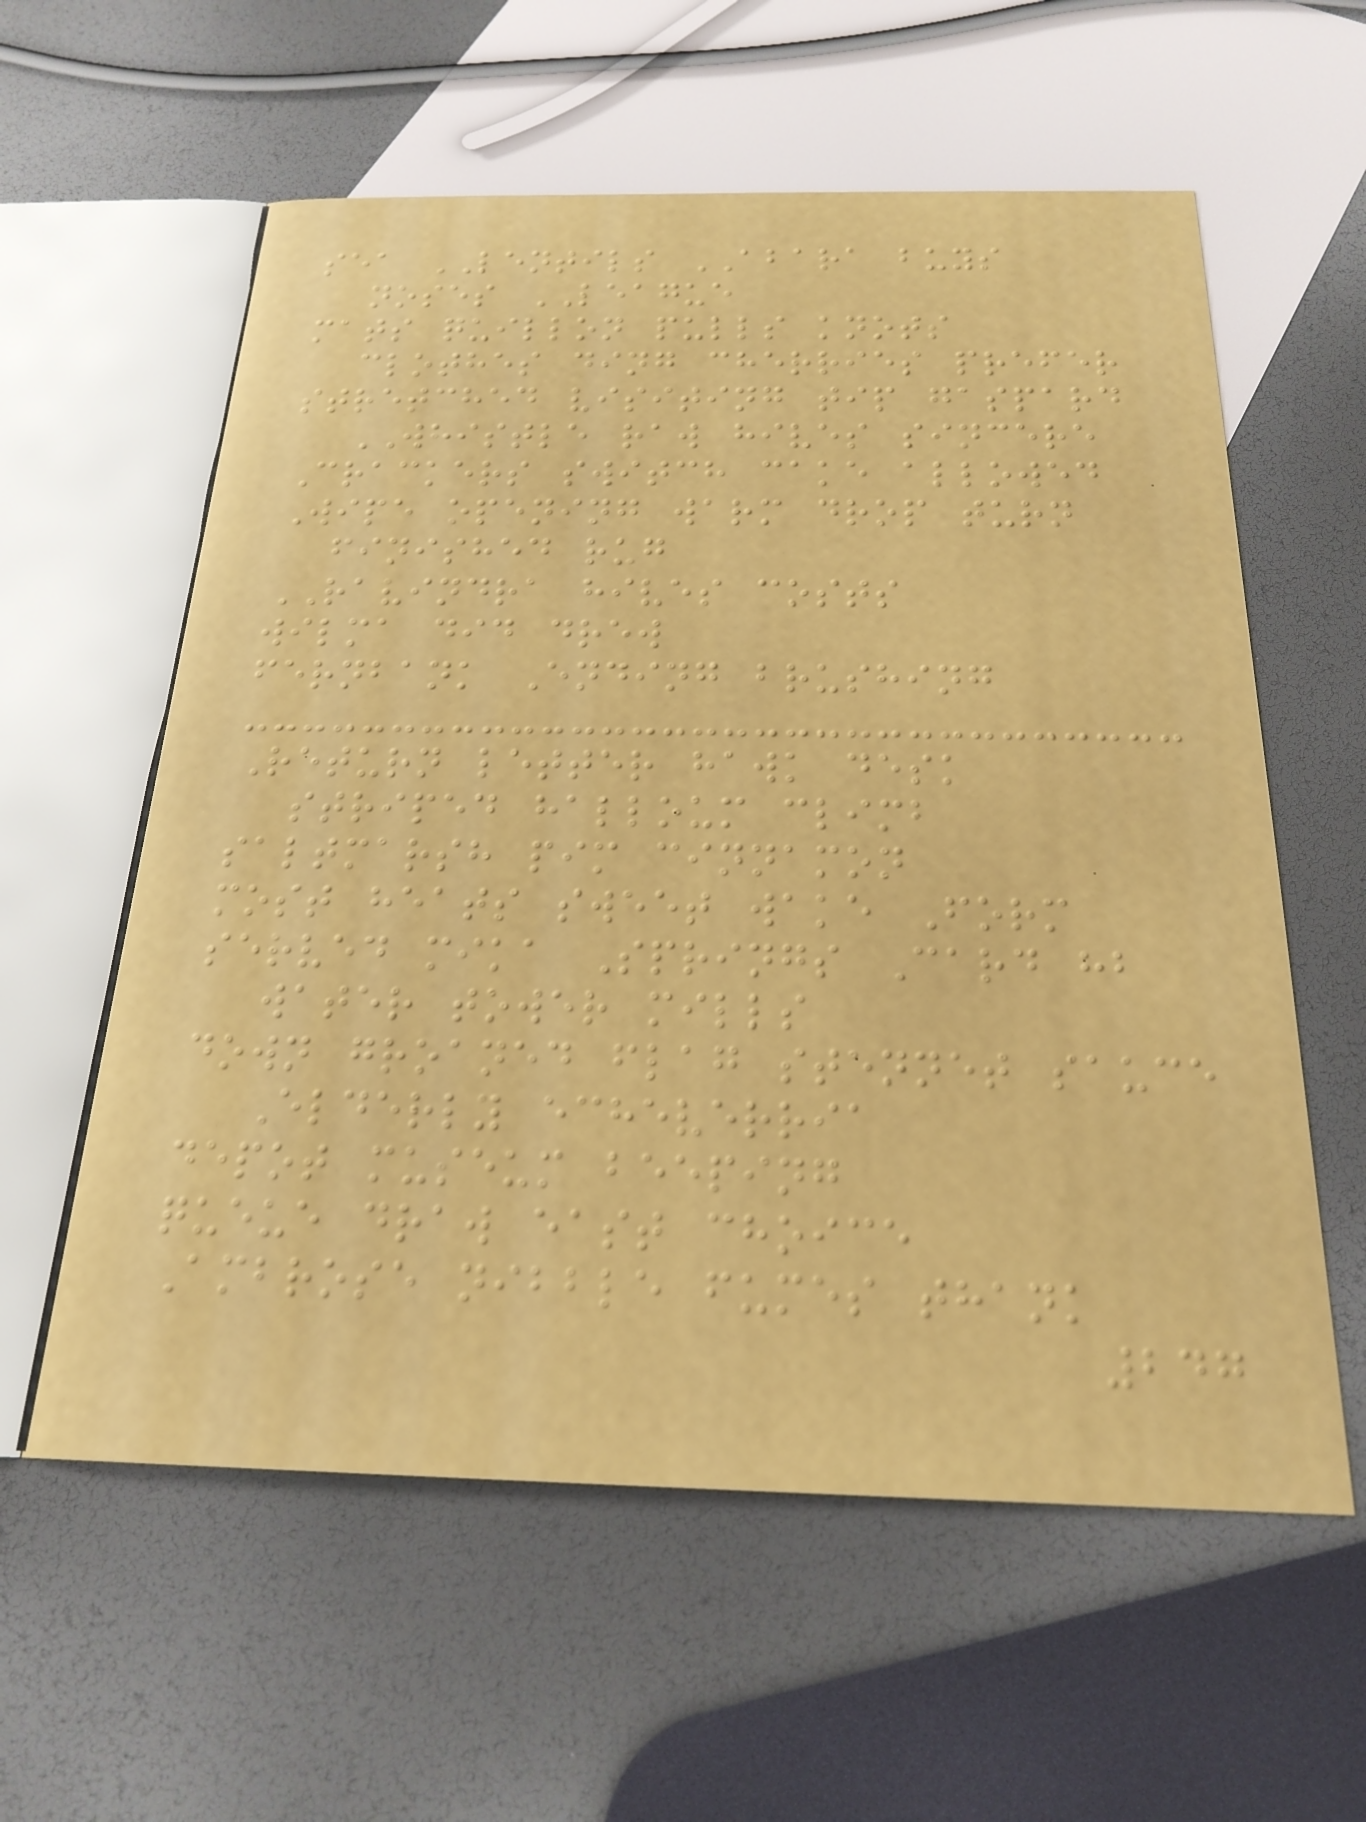sea LENTILS ABARA buys
noses LEAGUE
mats quillon pulls knots
clothes ding cherries prefer
stretched visiting tip gaspard
WHISTLE raw hives sincere
Crackers switch cake allowed
Wipe opening warm drop turn
finished rug
RAVINDRA hives costs
wilma did drew
fernbank Ending brushing
Return letter hawk desk
striped halloum climb
saltmarsh pim cinnamon
most heats sweet wake Form
served mika Springs Card hb
water tower mills
down groaned flag stennet sauce
Elderly echeverria
depot museum beeping
queue draw east choice
Ambrose nibble fumes thank
247
